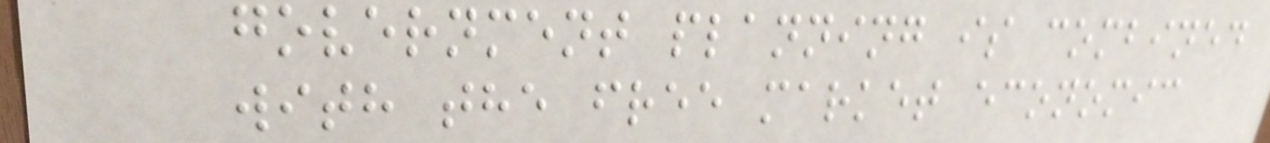government planning is combined
with the free market economic
